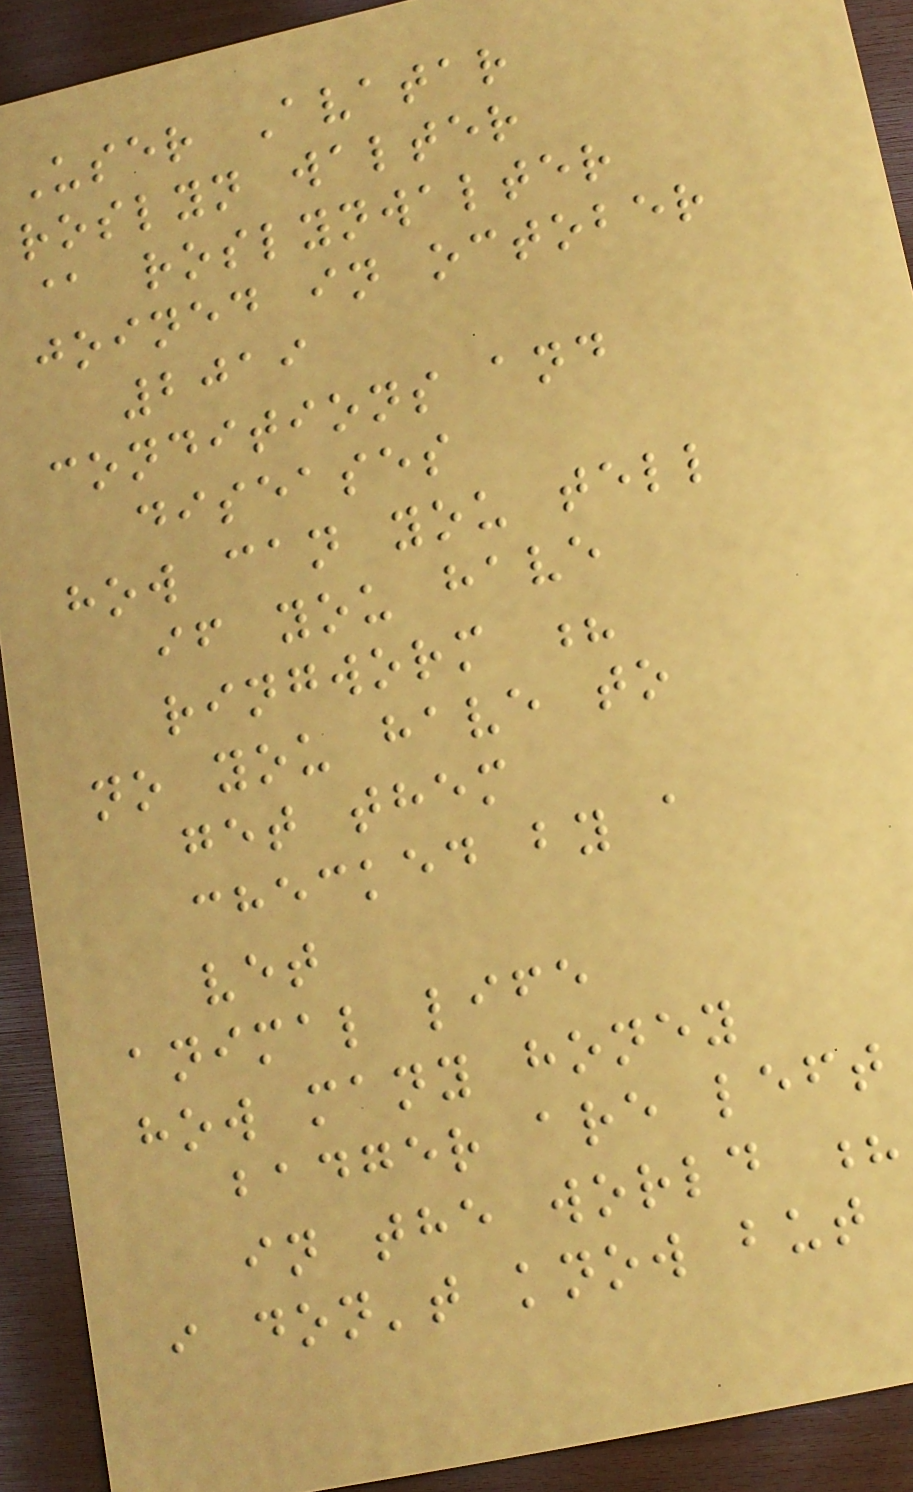User Avatar
roslyn walter
@ roslynwalter
joined in october
2019
conditions and
diseases
how can you tell
if you have
ringworm ?
no you have to
get them
checked by a
vet
animal life
how many honey
badger are left
in the world ?
i don't know but
